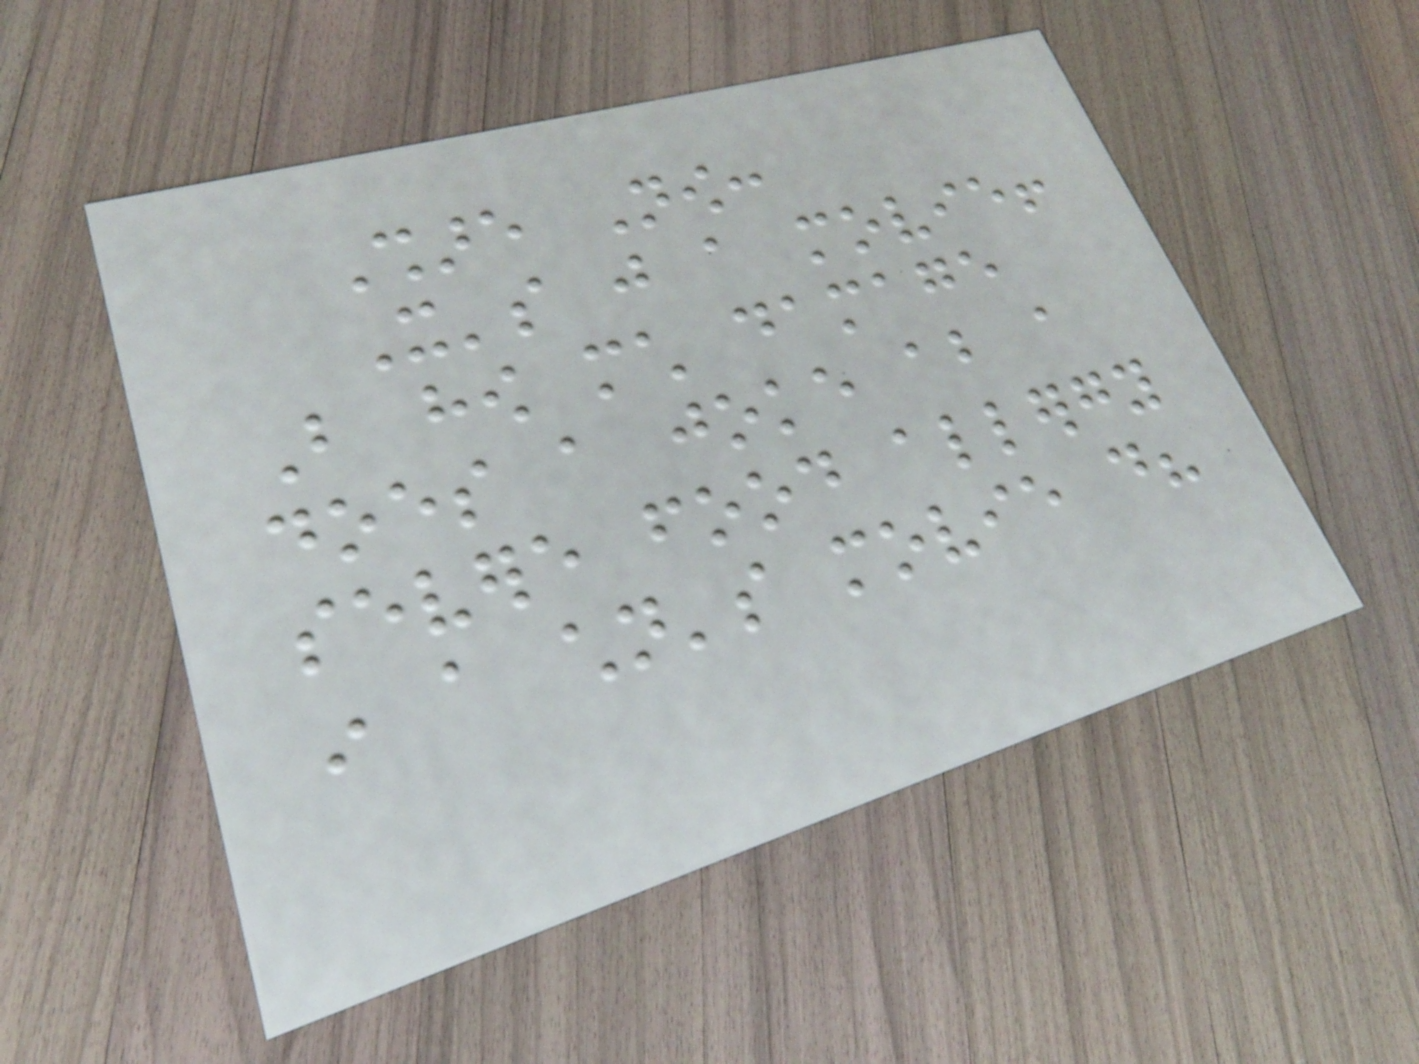Share Now:
It's just a movie!
But how much damage
does a joke about a
severe food allergy
in a children's movie do?
